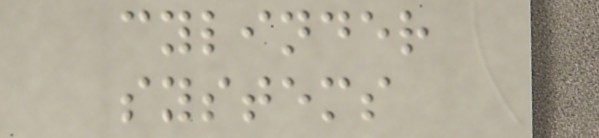cylinder
systems
